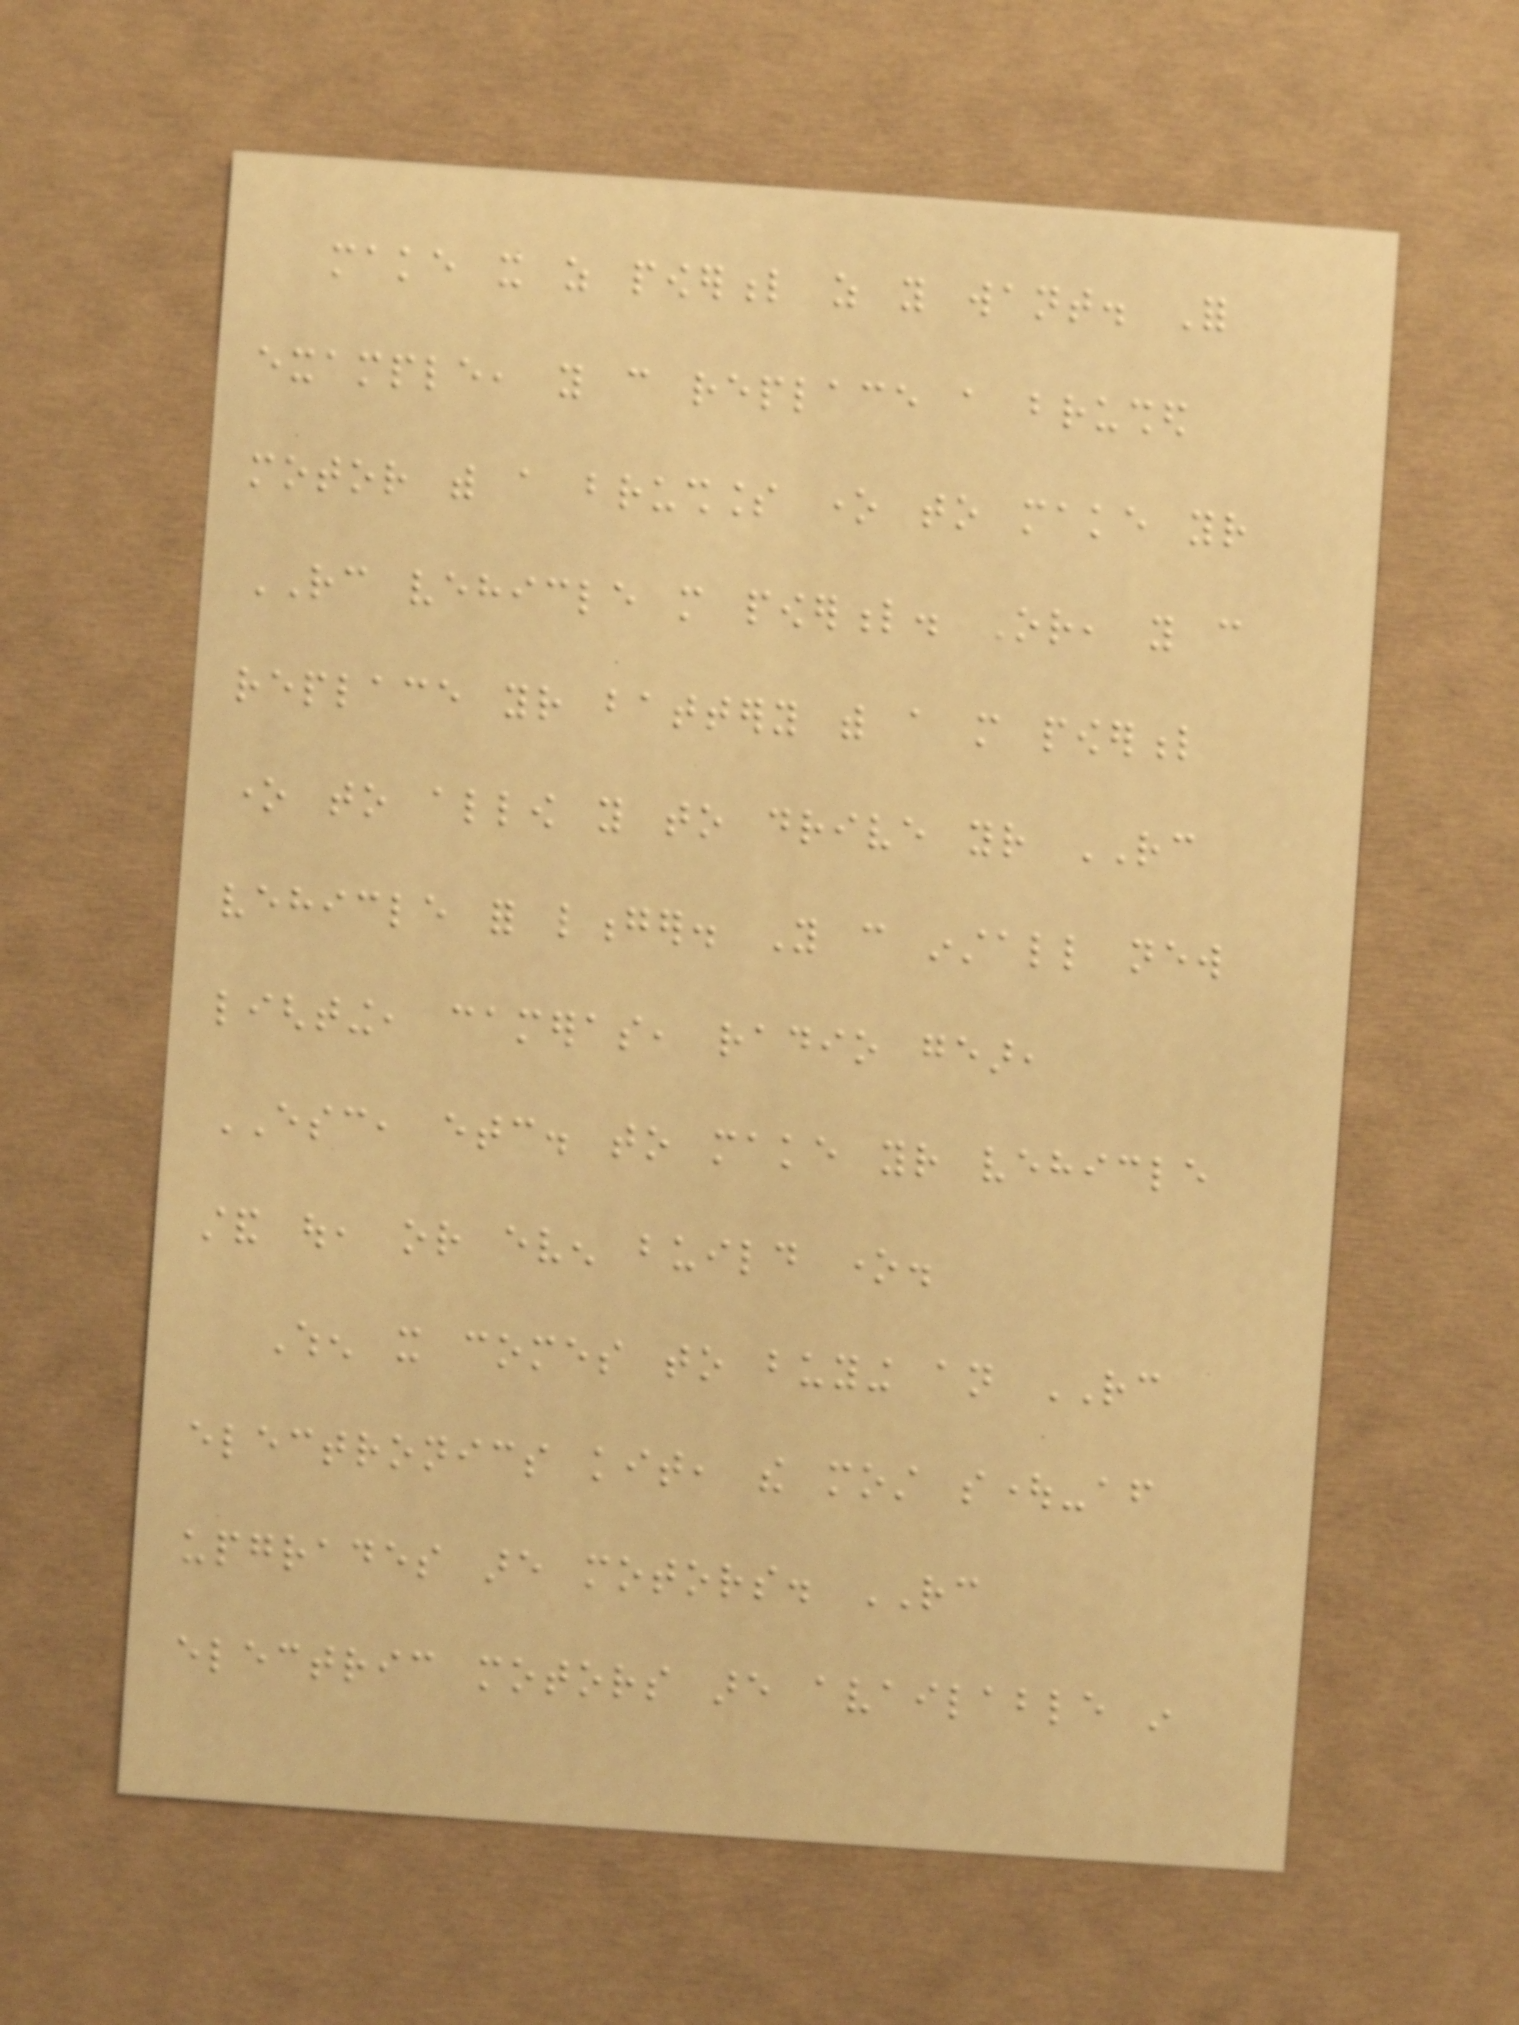make it as powerful as you want. For
example, you can replace a brushed
motor with a brushless one to make your
RC vehicle more powerful. Or, you can
replace your battery with a more powerful
one to allow you to drive your RC
vehicle for longer. You can install new
lighting, cameras, radio gear,
ESC, etc. to make your vehicle
stand out, or even build one.
When it comes to buying an RC
electronics kit, the most sought-after
upgrades are motors. RC
electric motors are available in
